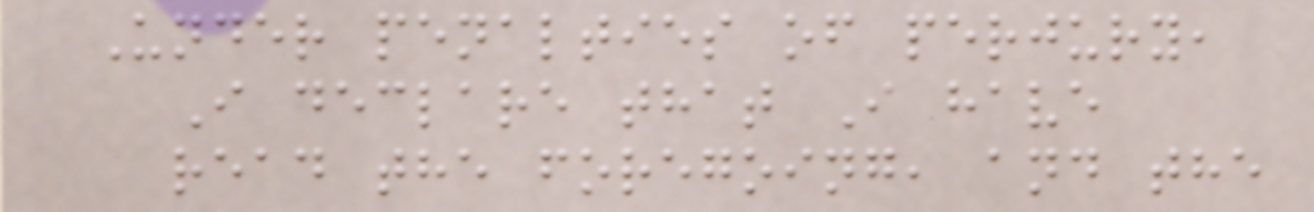Under penalties of perjury,
I declare that I have
read the foregoing, and the
